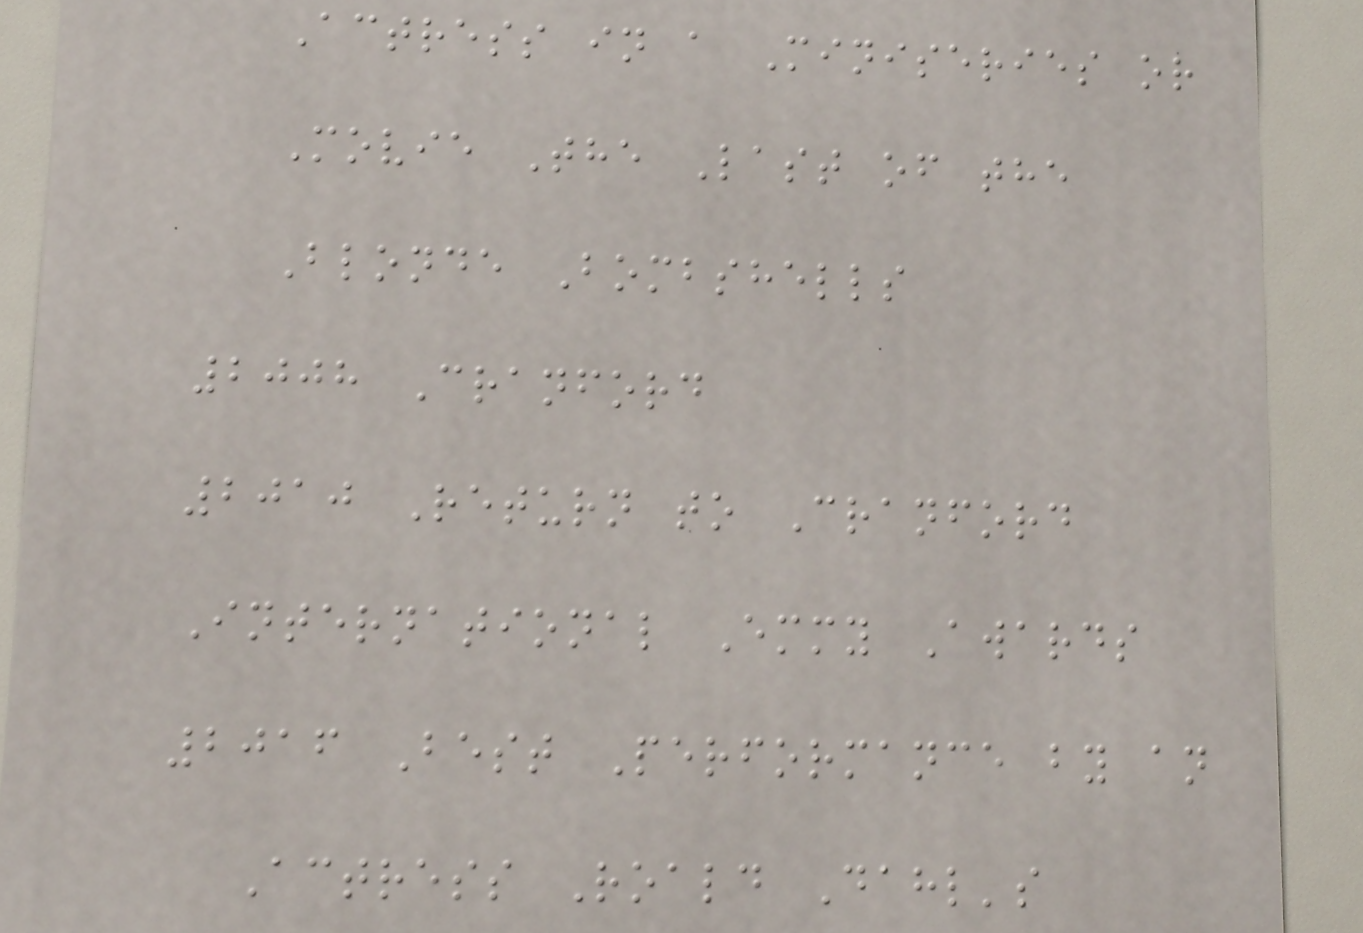Actress in a Miniseries or
Movie The Last of the
Blonde Bombshells
2008 Cranford
2010 Return to Cranford
International Emmy Awards
2016 Best Performance by an
Actress Roald Dahl's
